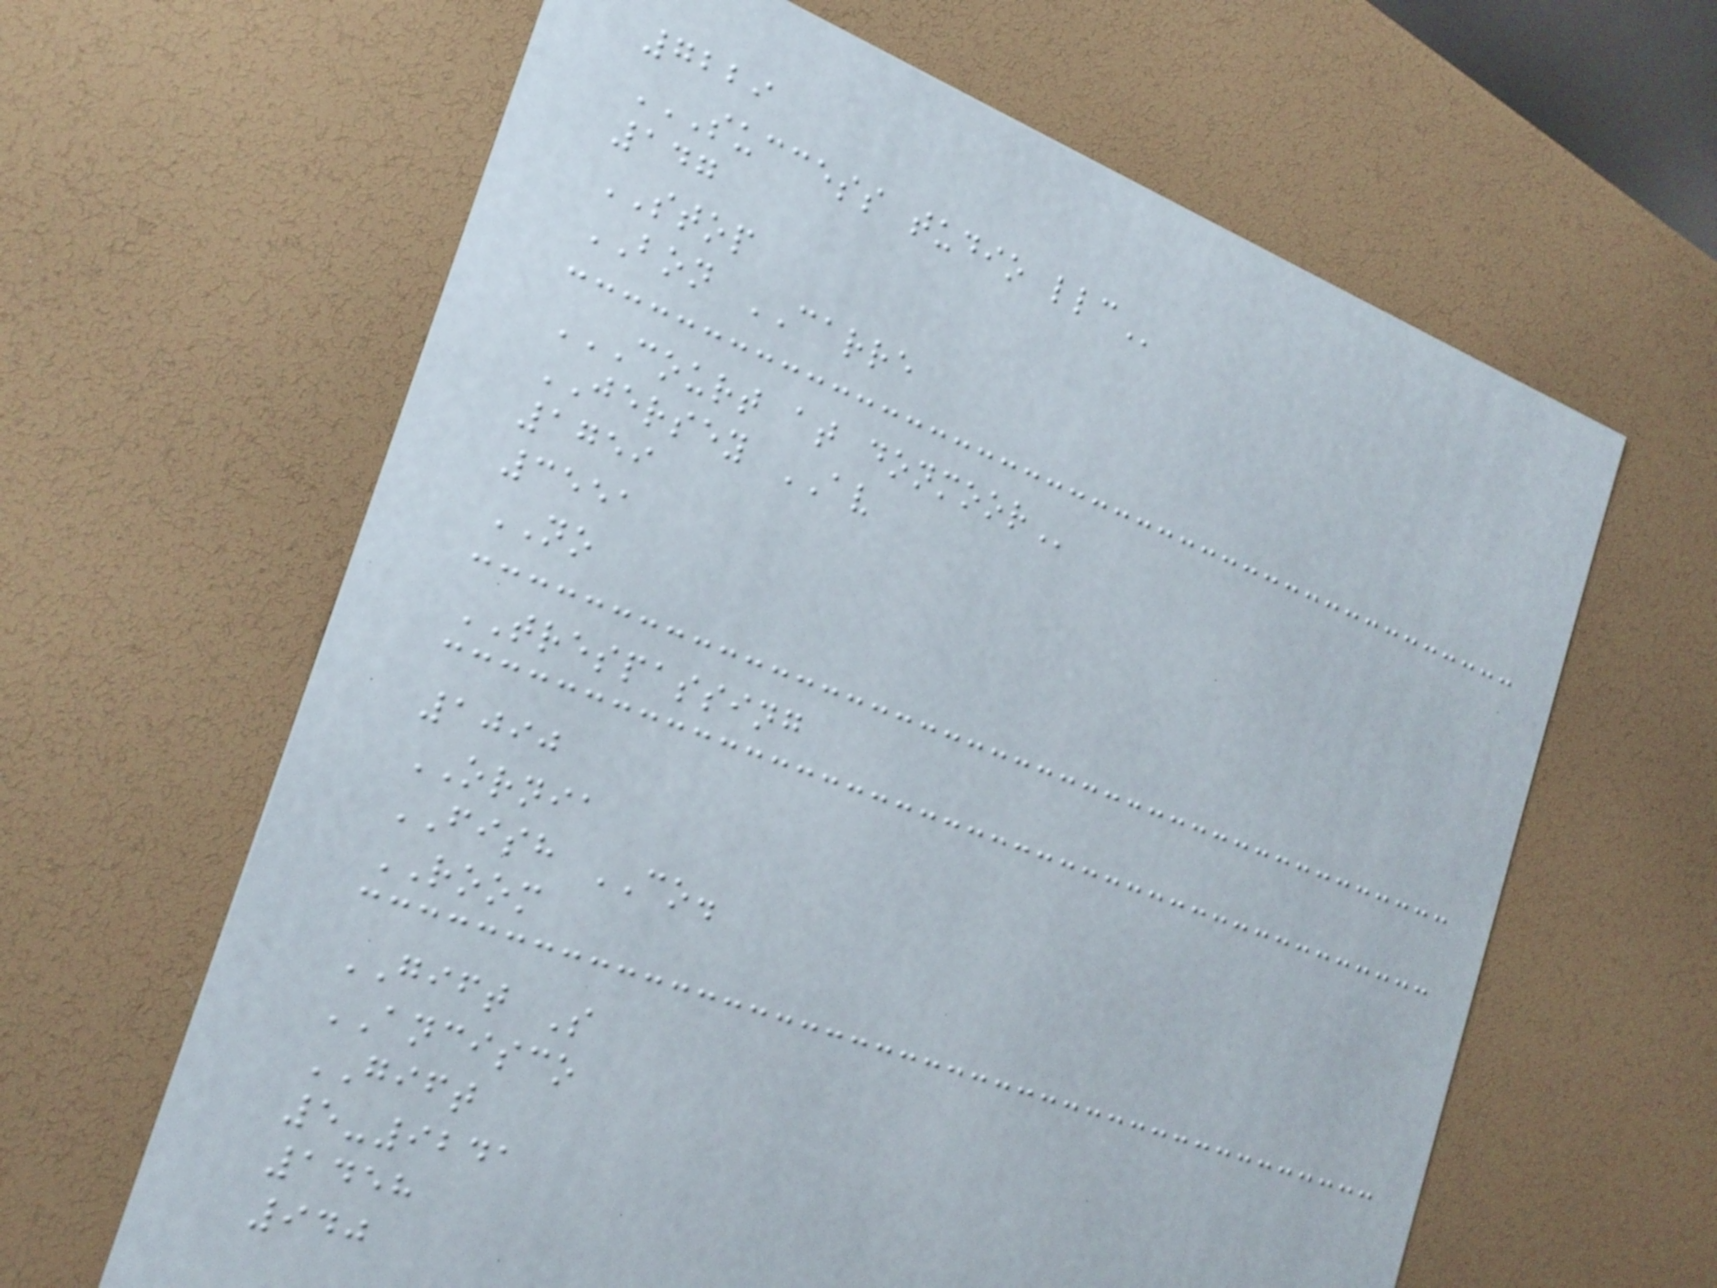7229
SUCCESS TUDIO LLC
147
STOP
BON CARRE
COURT AT DONMOOR
JERSEY AV
1759
3551
NO
TRESPASSING
1090
ORNIA
FISH CO.
ROOM
GIFT S
ANCISCO
GIFT
5-9241
1458
940
